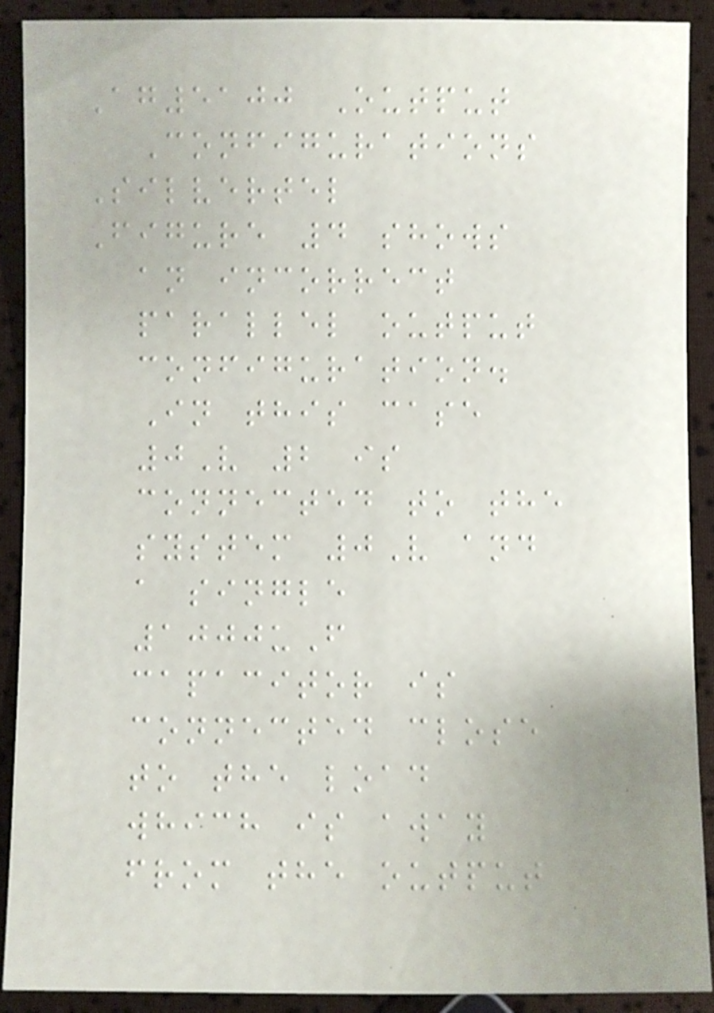Ag5100 Output
Configurations
Silvertel
Figure 4 shows
an incorrect
parallel output
configuration.
In this case
0V 2 is
connected to the
system 0V and
a single
1000uF
capacitor is
connected close
to the load
which is away
from the output
